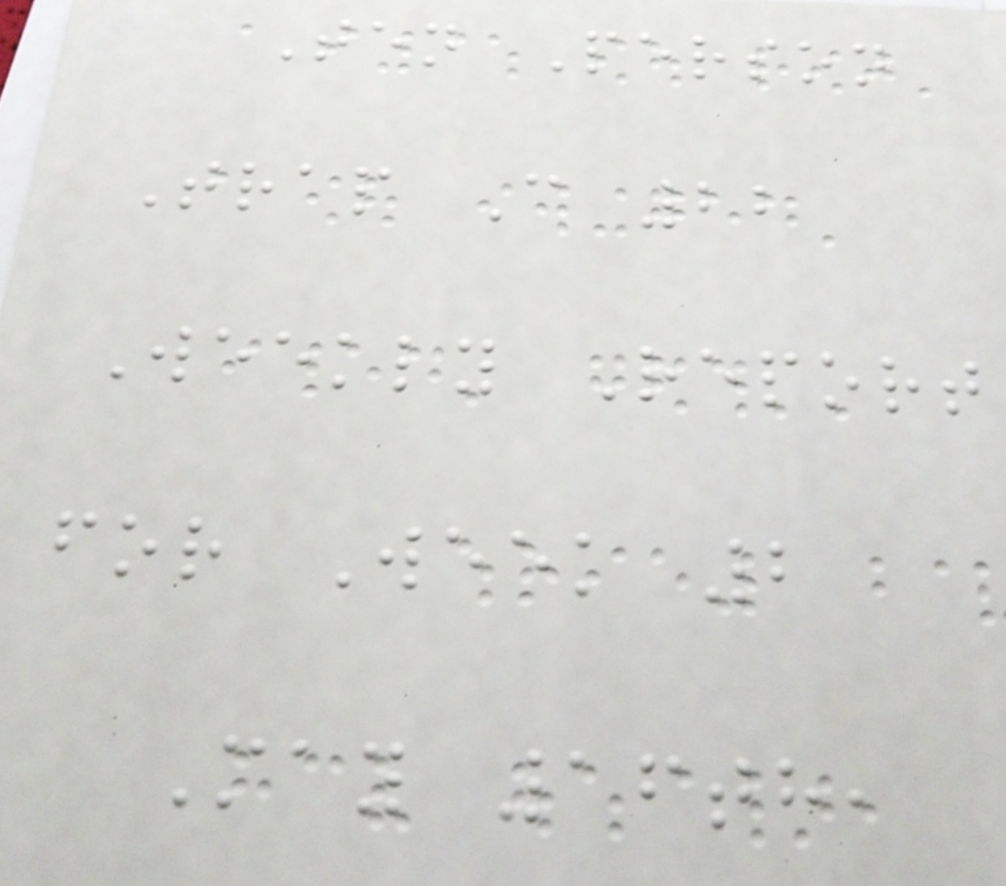Ten Person
Trap C 22
Weekly Report
for Week 2
May 16th,
